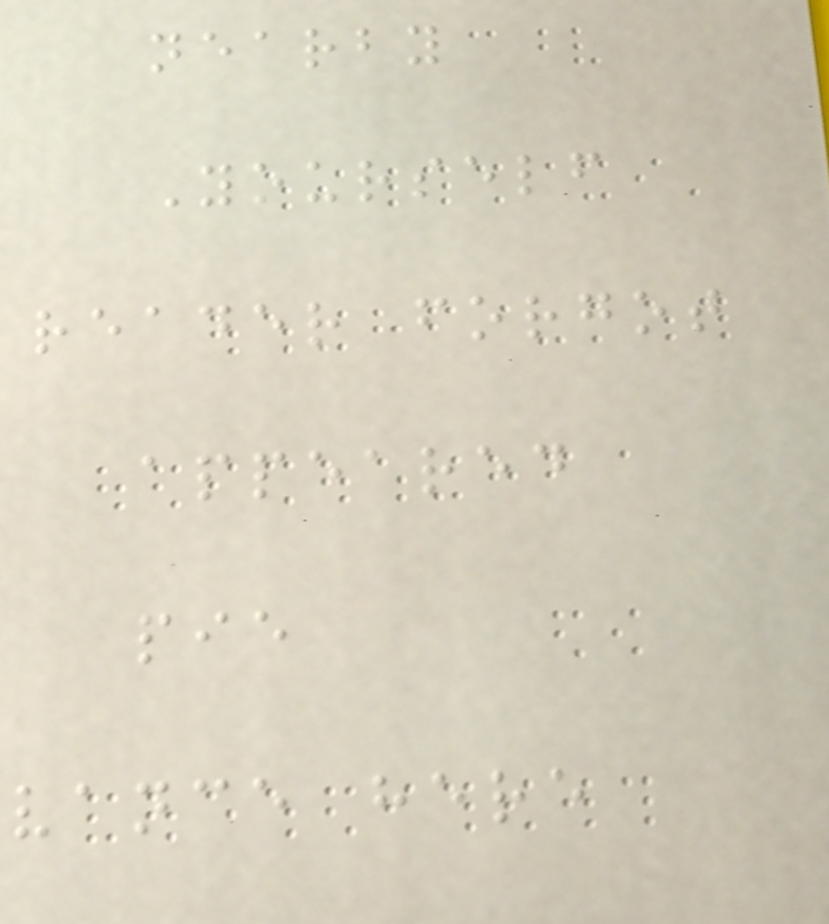nearby
Yourself
reader forgot
appeared
pie
vance here
